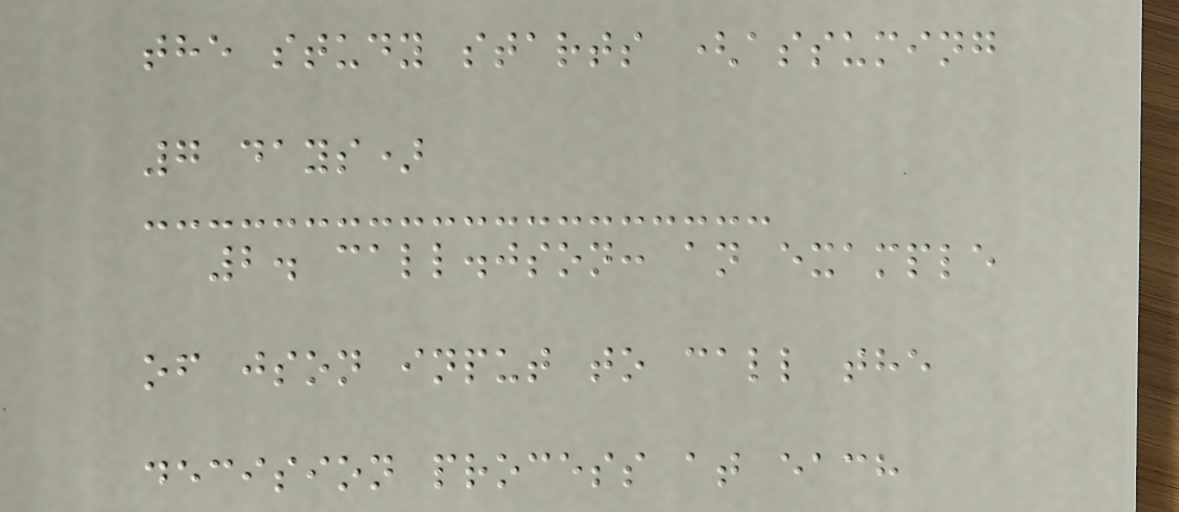the study starts (assuming
7 days)
2. call.json: an example
of json input to call the
decision process at each
